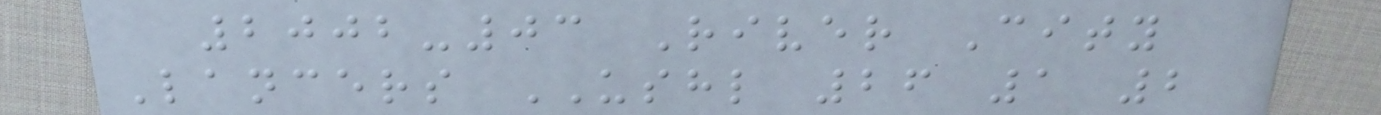2002-03 River City
Lancers USHL 26 1 2
